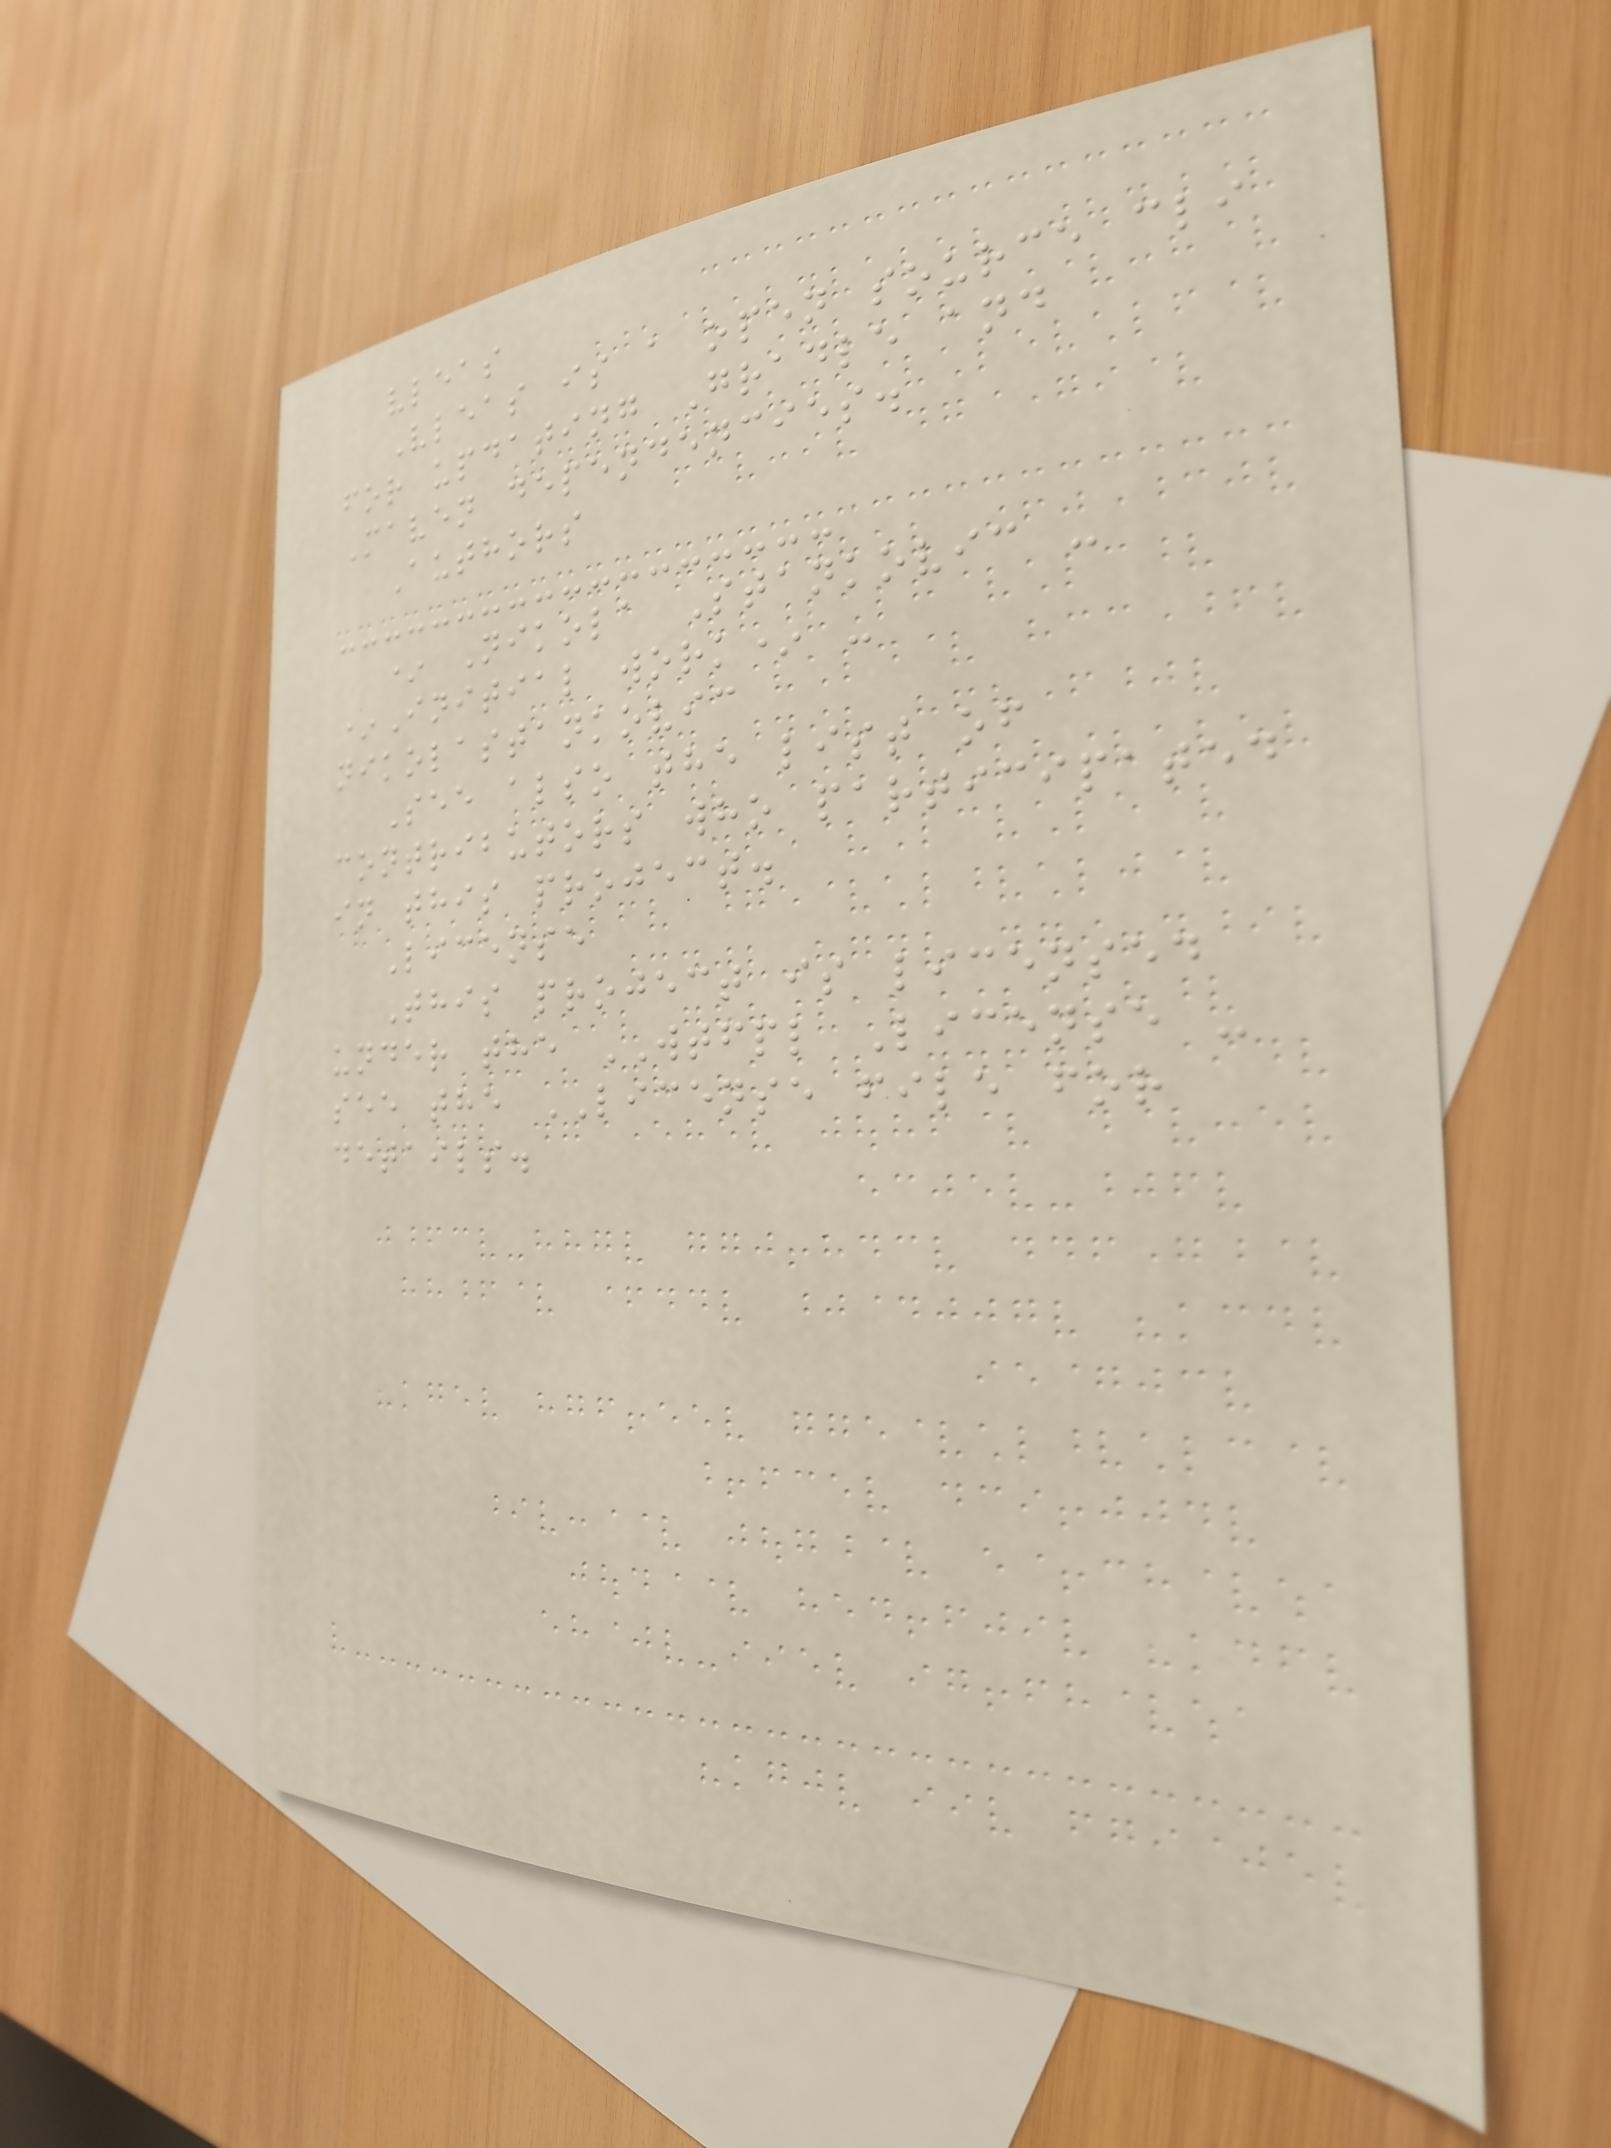vleas
Vleas is a open source cli
for updating Gradle and
Maven dependencies.
Authors
* Nikola Stankovic -
*Initial work* -
nikolastankovic
See also the list of
contributors who participated
in this project.
License
This project is licensed
under the WTFPL License -
see the LICENSE file for
details.
